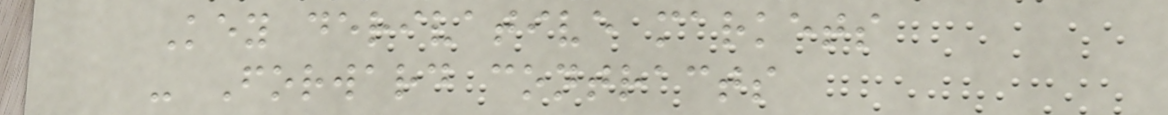Key derivative markets
- Forward contracts
